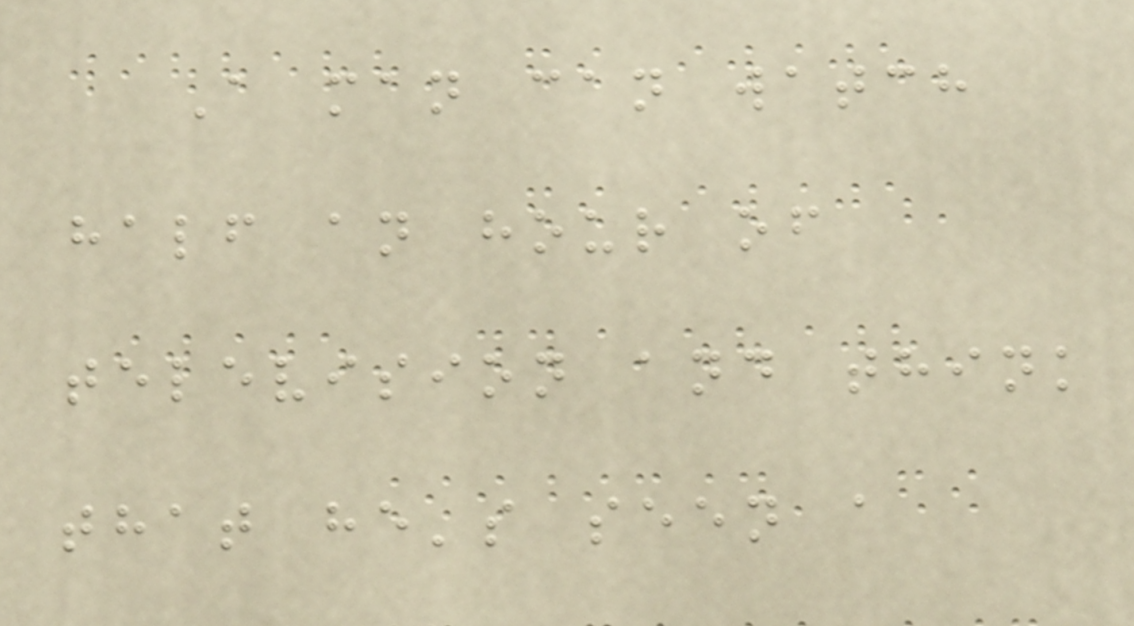A man can watch
half an hour of
television and think
that he's seen a
